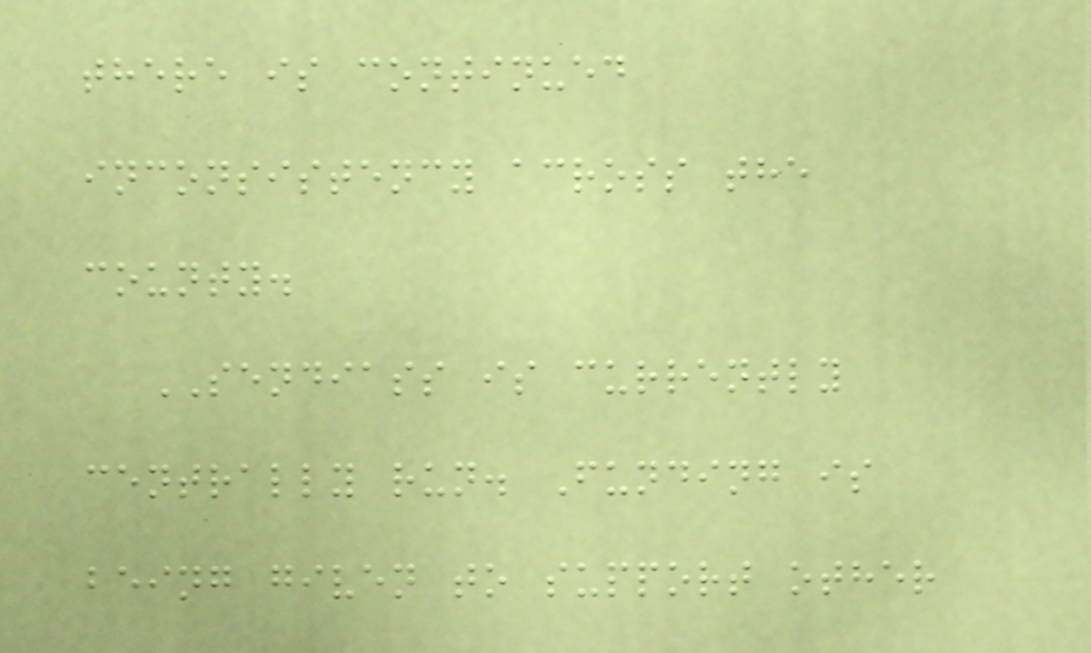there is continued
inconsistency across the
county.
SENDIASS is currently
centrally run. Funding is
being given to support other
